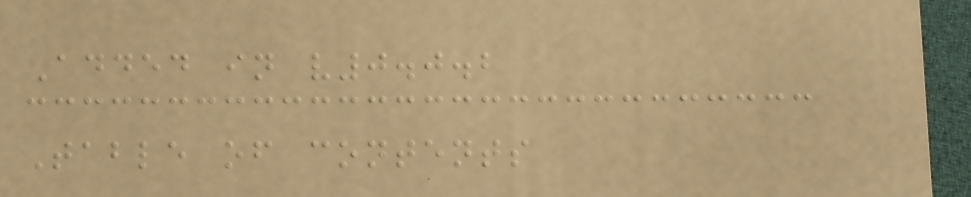Added in v0.0.2
Table of contents
